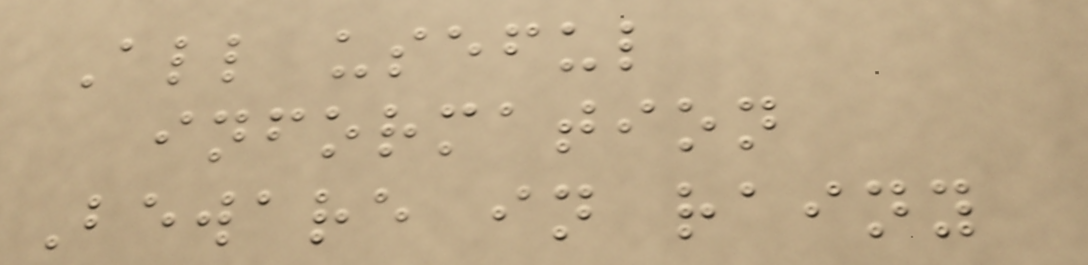All useful
information
Beware in rainy
